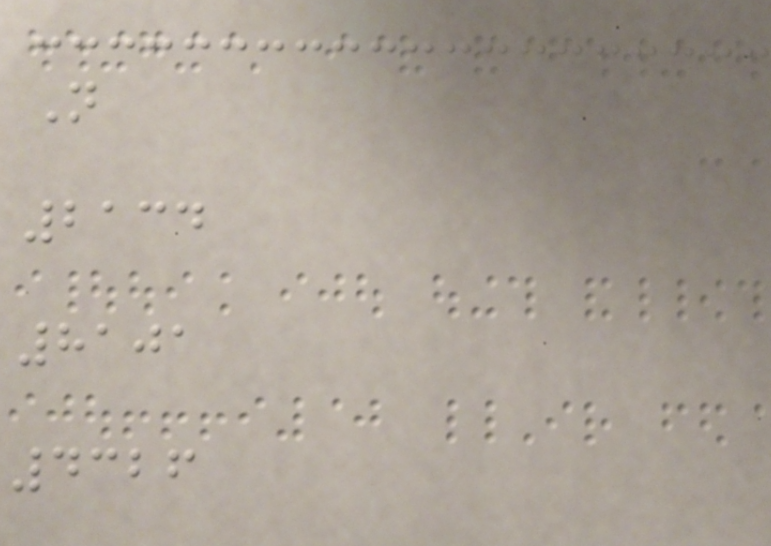N
2134
8101
4326
